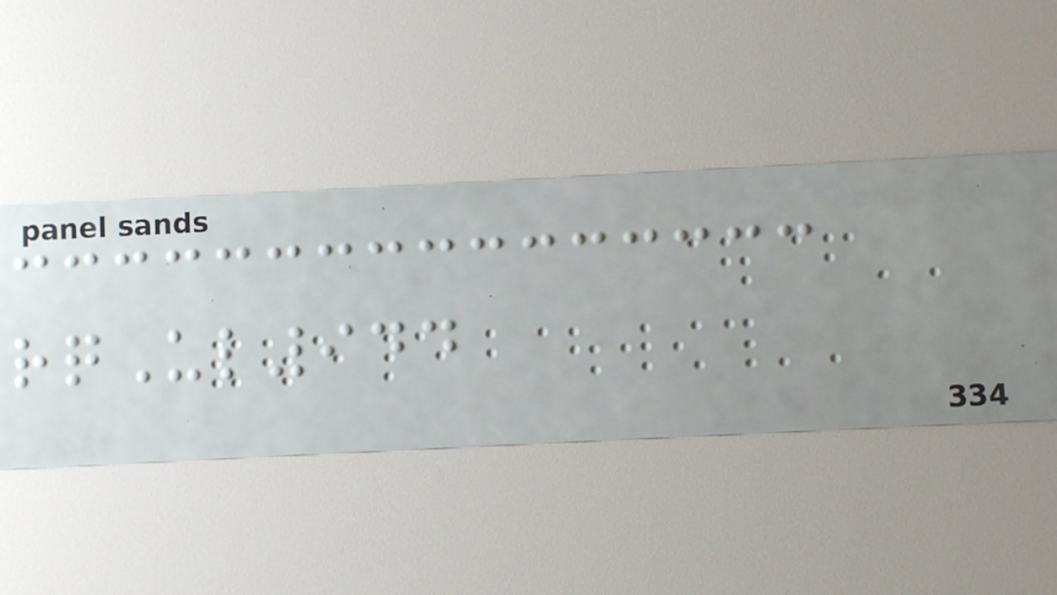rqUl944
